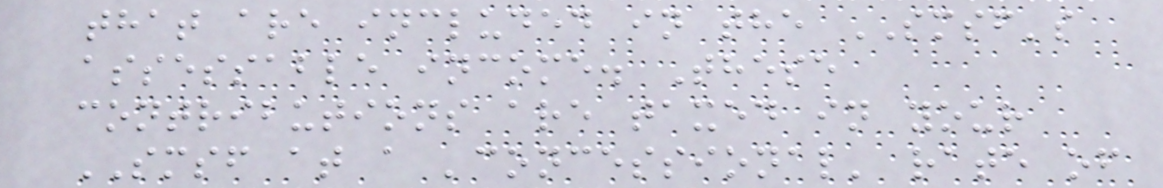that are included in the SMSF's
assessable income. These
contributions are taxed in your
SMSF at a 'concessional' rate of
